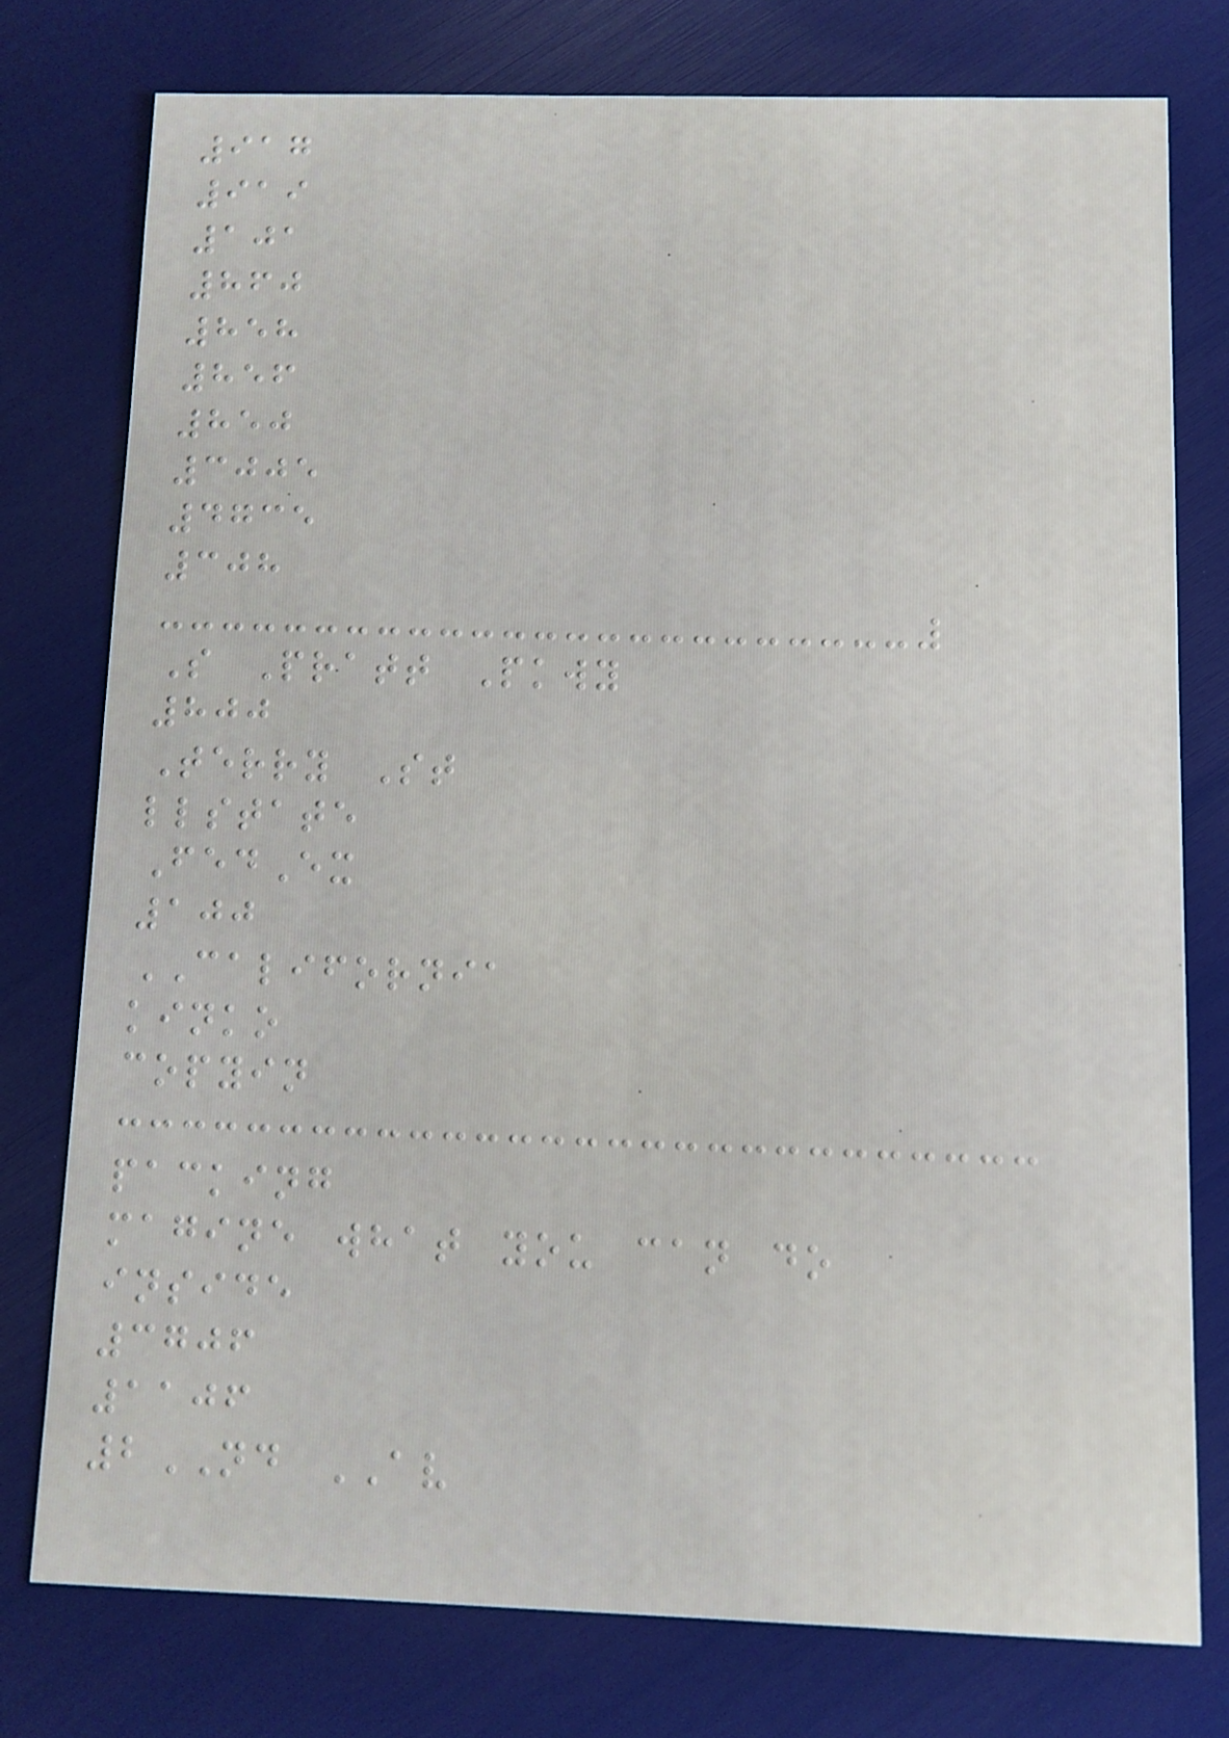917
919
101
860
858
856
850
3005
4735
308
S Pratt Pkwy
800
Terry St
llstate
FedEx
100
CALIFORNIA
kinko
copyin
packing
magine what you can do
inside
3706
1106
2ND AV
